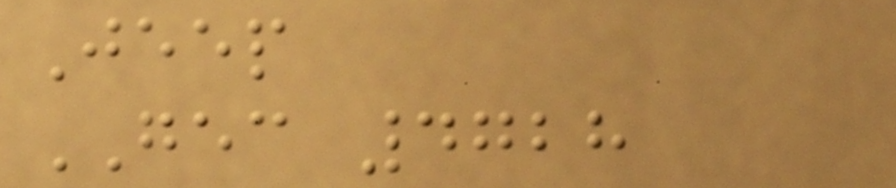Jeep
GEC 4728
